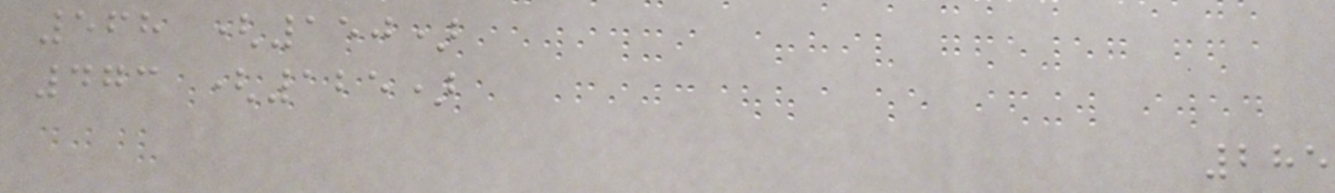568 (150)
473 (125)
285
